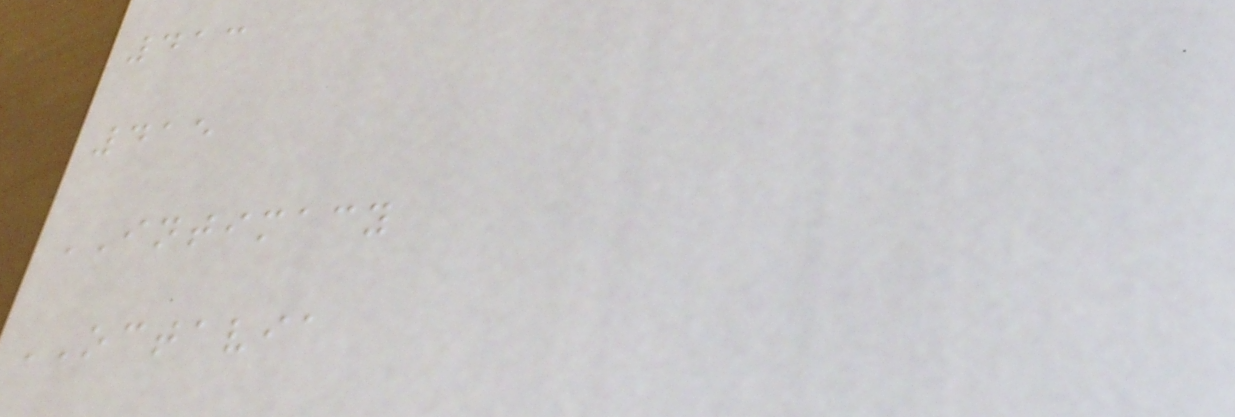413
415
INTIMACY
OCTAVIA
